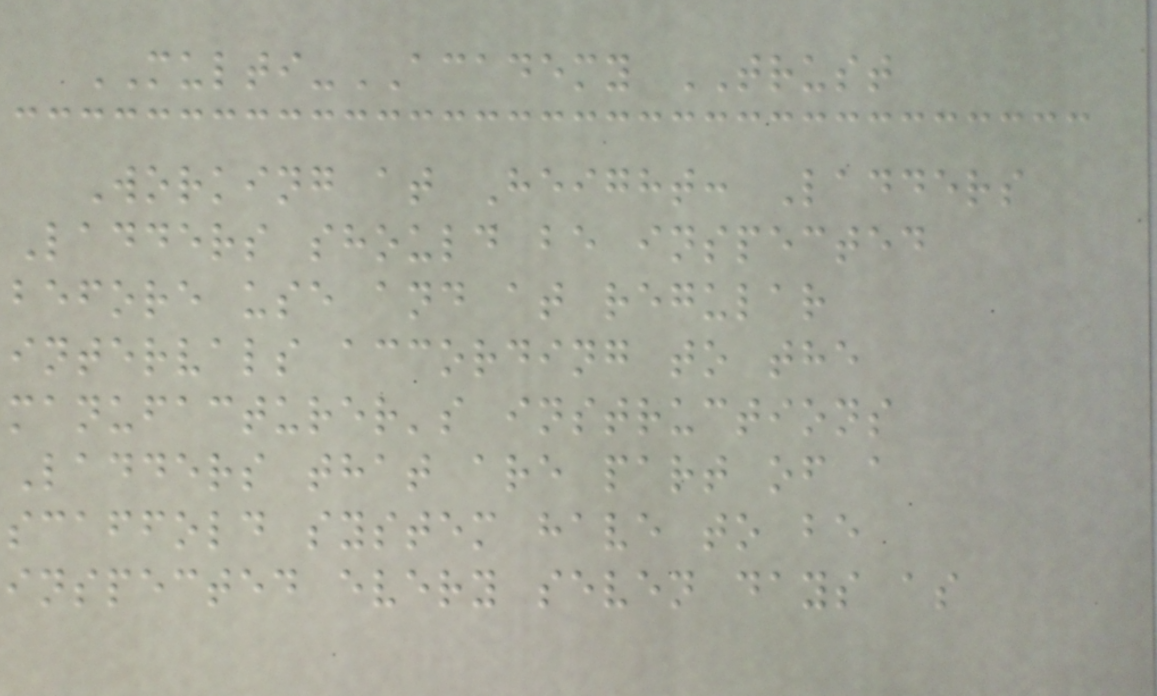MULTI-ACADEMY TRUST
Working at Height: Ladders
Ladders should be inspected
before use and at regular
intervals according to the
manufacturer's instructions
Ladders that are part of a
scaffold system have to be
inspected every seven days as
